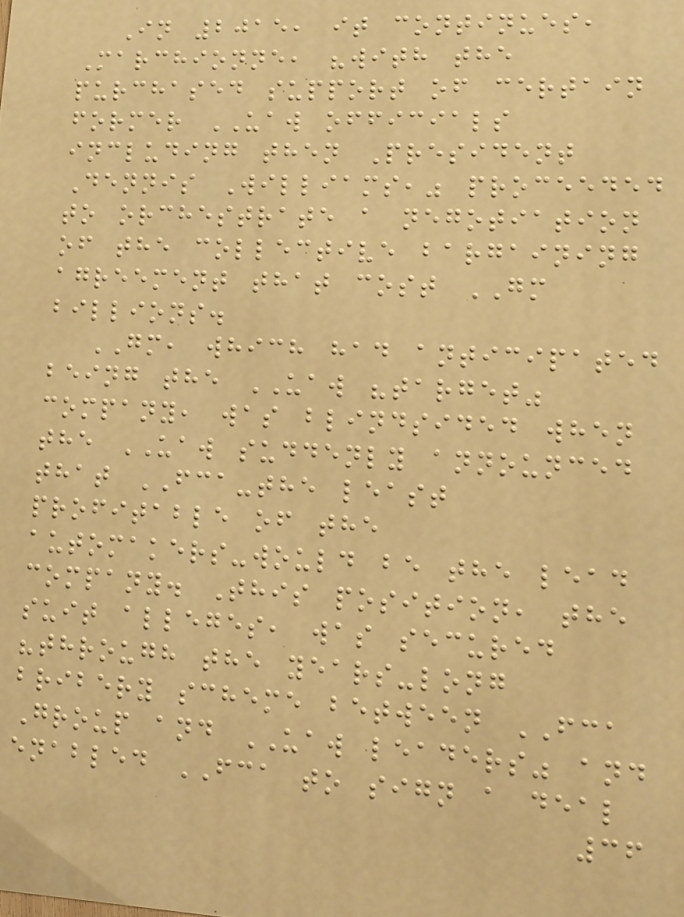In 2015, it continues,
Marchionne, "with the
purchased support of certain
former UAW officials
including then President
Dennis Williams," proceeded
to orchestrate a negotiation
of the collective bargaining
agreement that cost GM
billions.
GM, which had anticipated
being the UAW "target"
company, was blindsided when
the UAW suddenly announced
that FCA-the least
profitable of the
automakers-would be the lead
company. This position, the
suit alleges, was secured
"through the years-long
bribery scheme between FCA
Group and UAW leaders" and
enabled FCA to sign a deal
36
